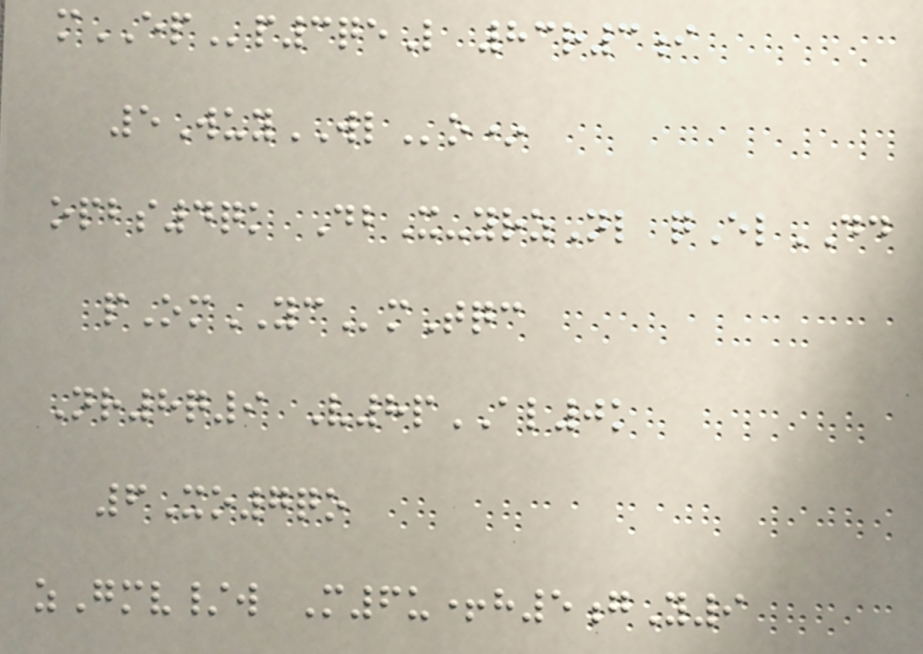mEPp3qeL 83r3i
5WuyWLo*
opbs4qk DbX-yrzNl qElDD
pOmYCmTqc
Nr8q9 V8pAL0k
6Xo7qo
zGmv/w M6u+h5gY9
